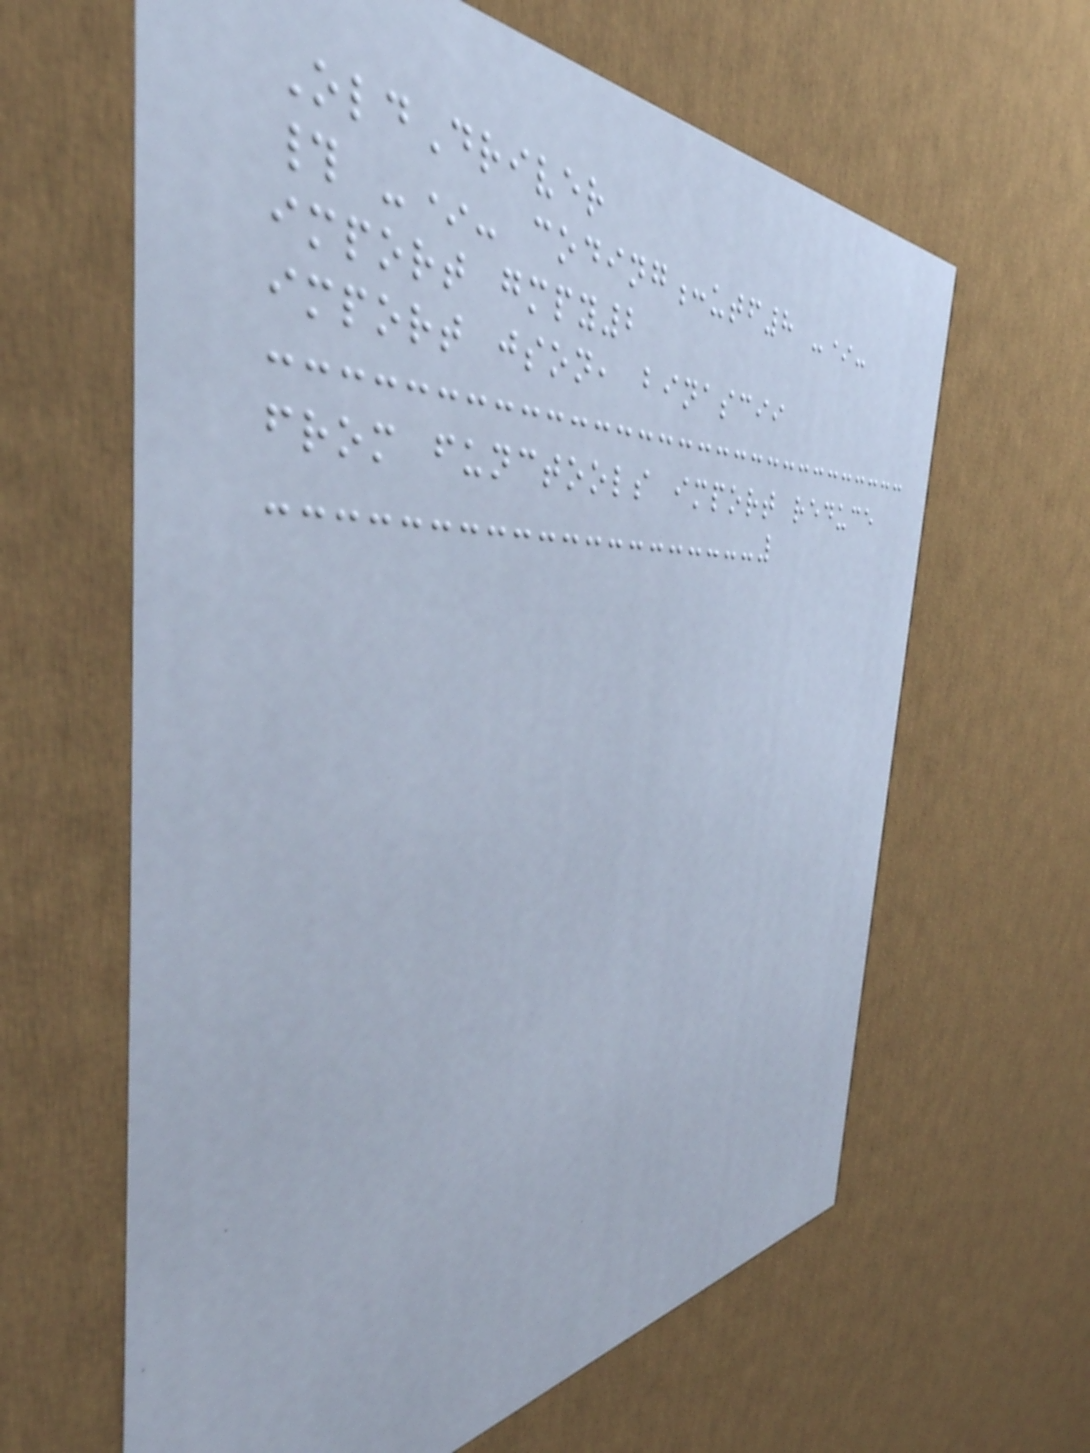OldDriver
# -*- coding:utf8 -*-
import gmpy2
import json, binascii
from functools import reduce
